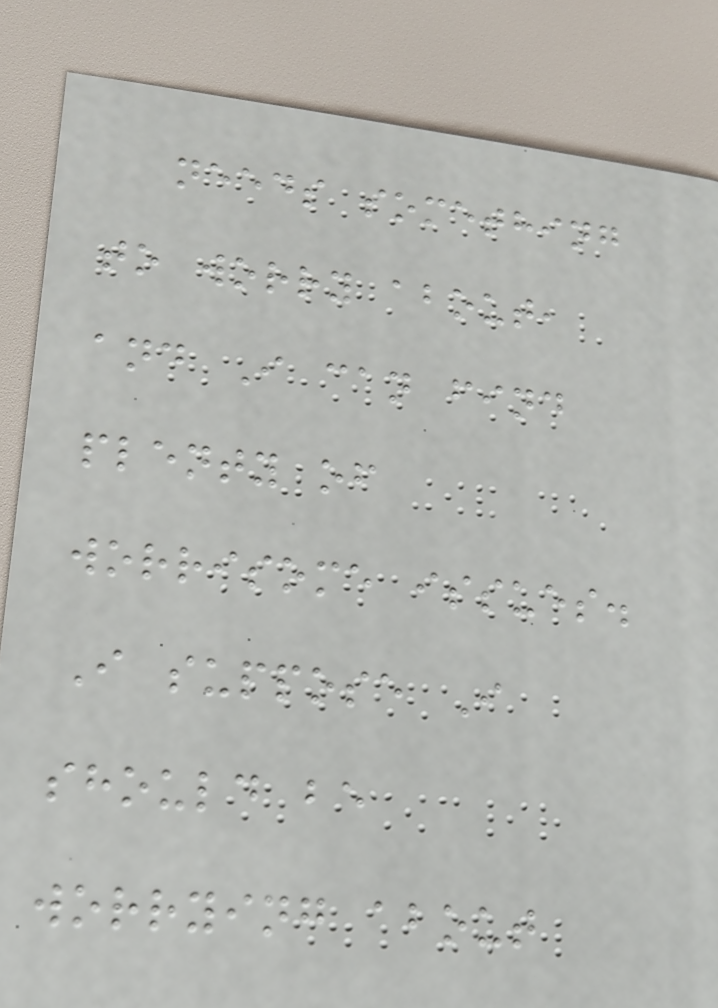needs something
to worry about,
and I can find
plenty of
worrisome issues.
I suppose I
should be
worrying about
